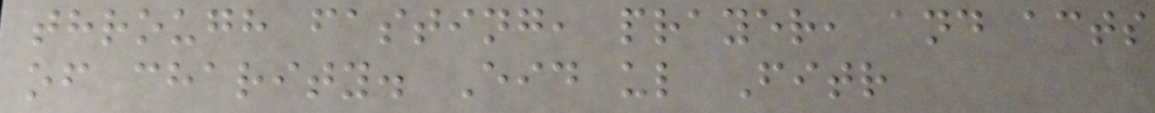through fasting, prayer, and acts
of charity. Eid ul Fitr
